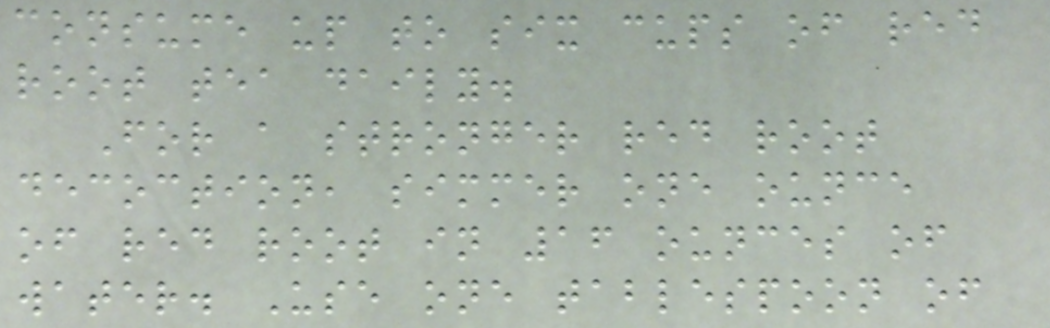consume up to six cups of red
root tea daily.
For a stronger red root
decoction, simmer one ounce
of red root in 16 ounces of
water. Use one tablespoon of
